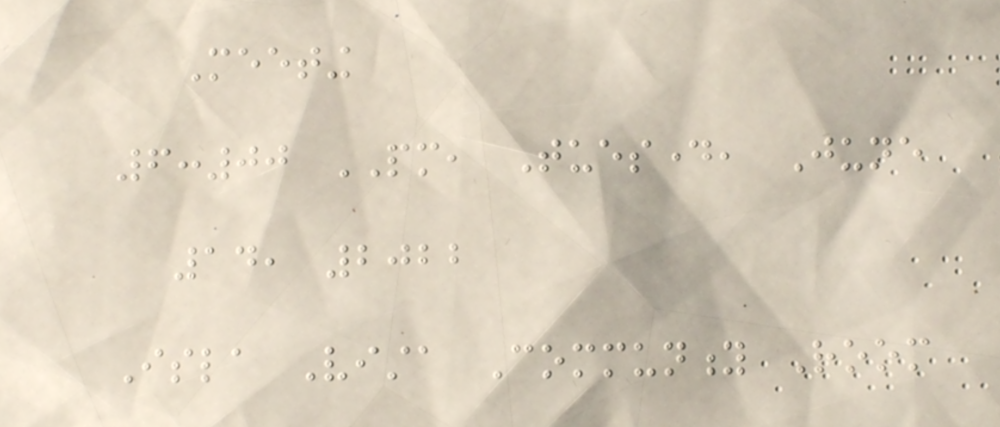Meeting
6:00 PM, Tuesday, June
14, 2022
Isla Vista Community Room
